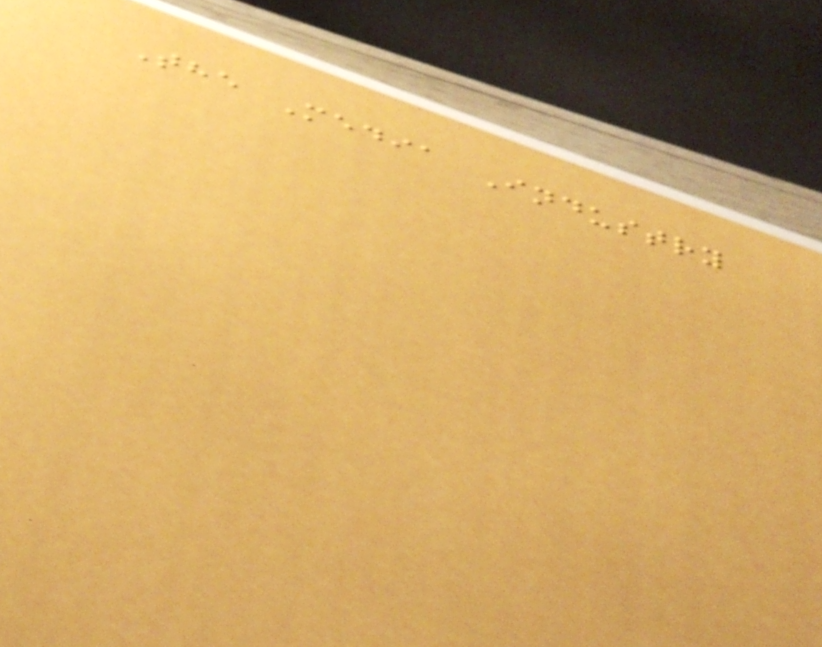The Media Industry
